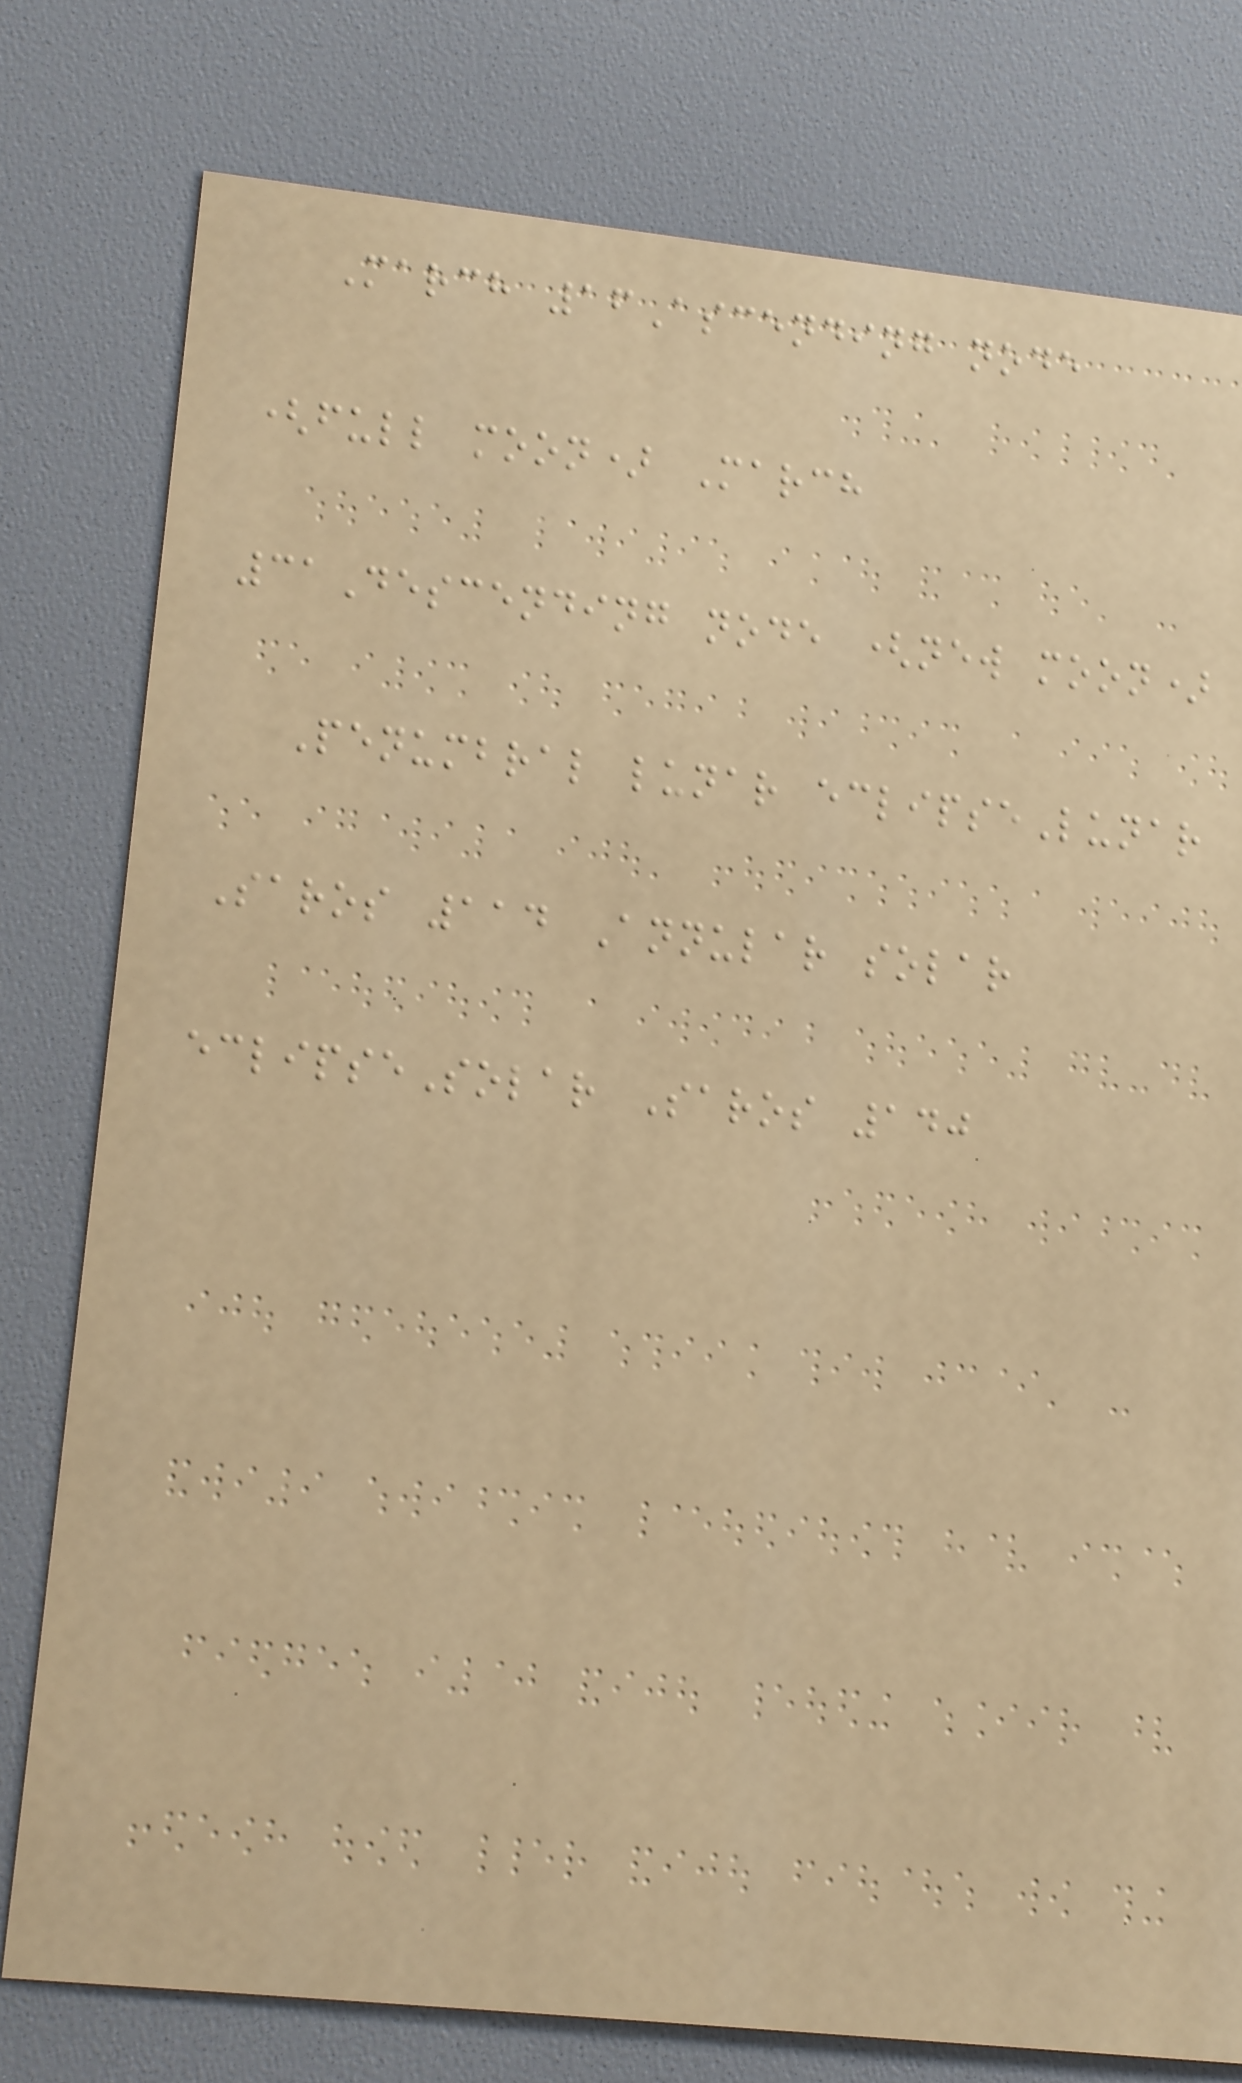March 16Ascending node
(full moon) March
31Descending node (new moon)
Penumbral lunar eclipseLunar
Saros 114 Annular solar
eclipseSolar Saros 140
